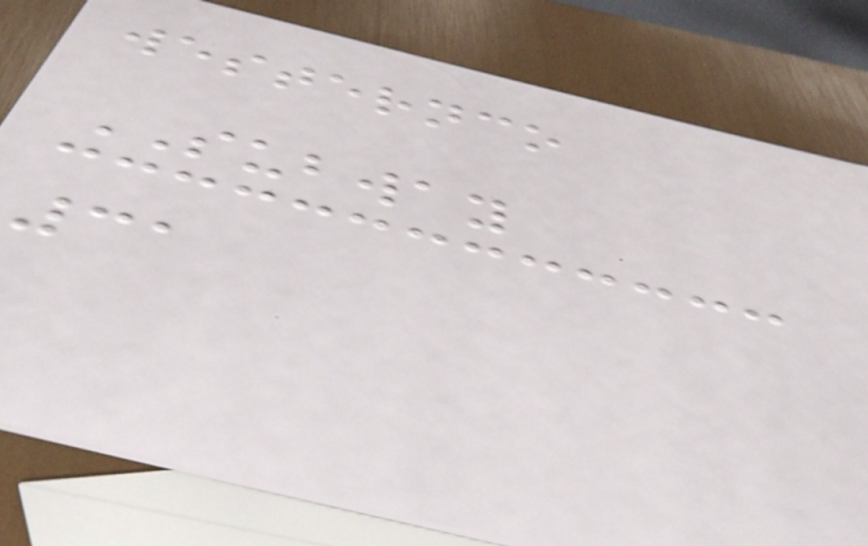westernco
SUBWAY
31
